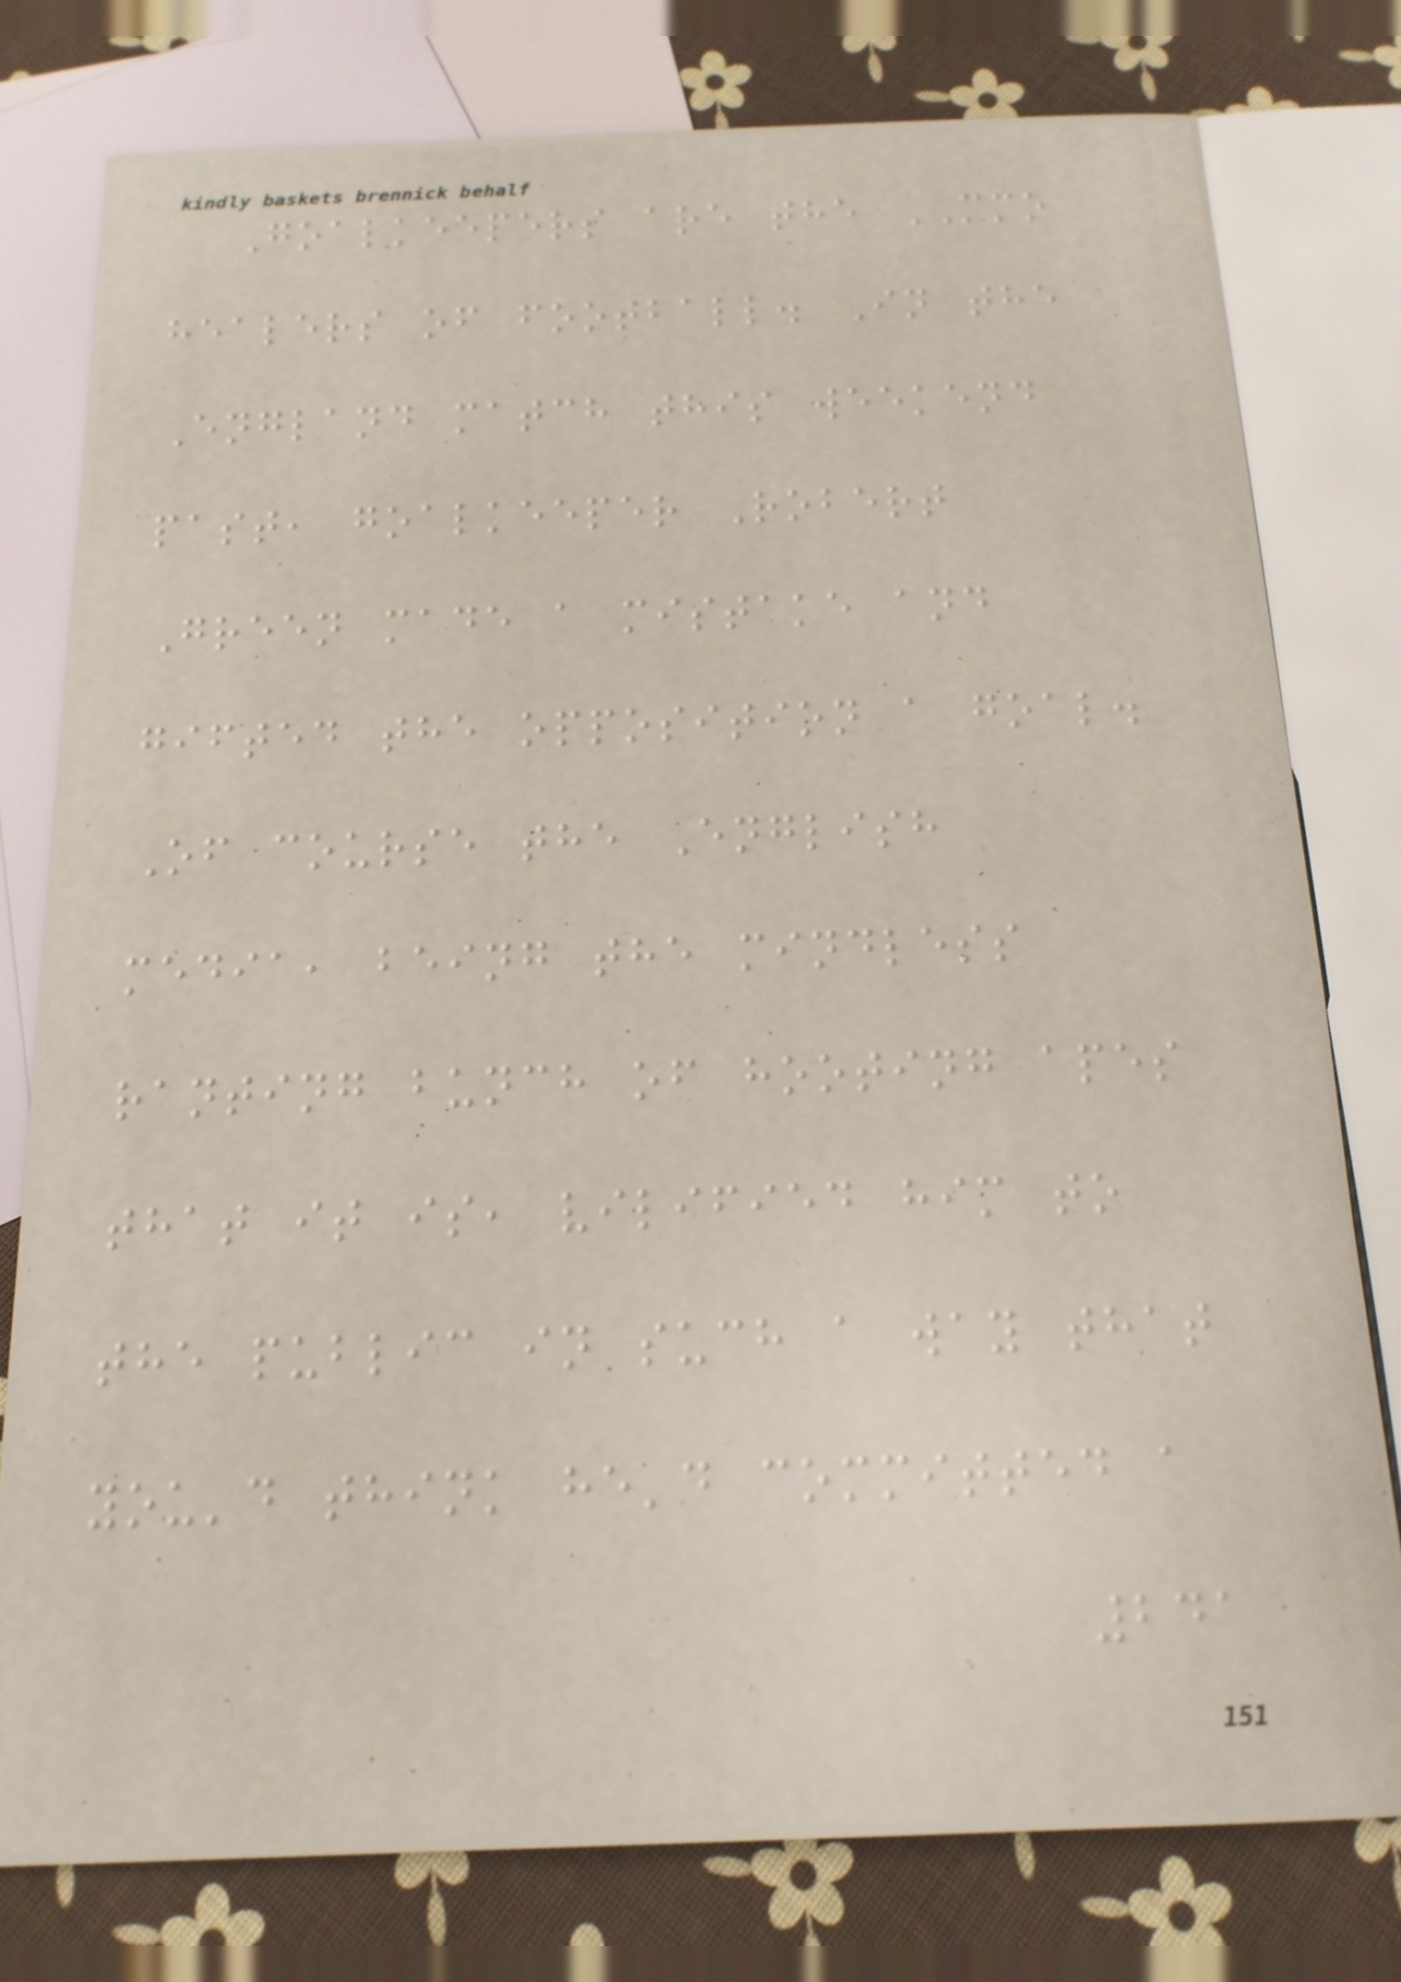Goalkeepers are the MMO
healers of football. In the
England match this weekend
past, goalkeeper Robert
Green made a mistake and
gifted the opposition a goal.
Of course the English
media, being the mindless
ranting bunch of hooting apes
that it is, vilified him to
the public in such a way that
you'd think he'd committed a
241
